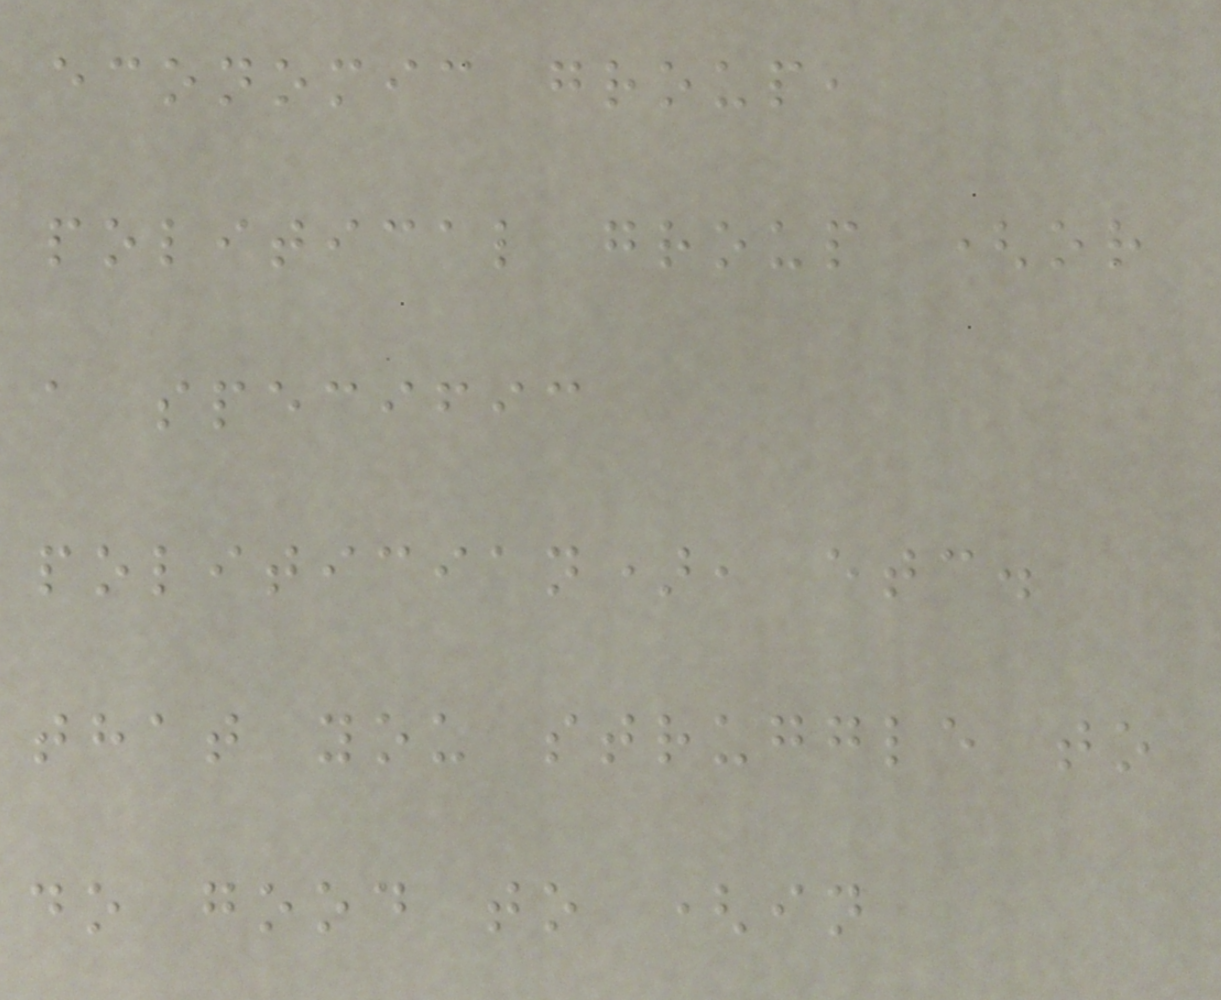economic group,
political group (or
a specific
politician), etc.
that you struggle to
do good to (in
